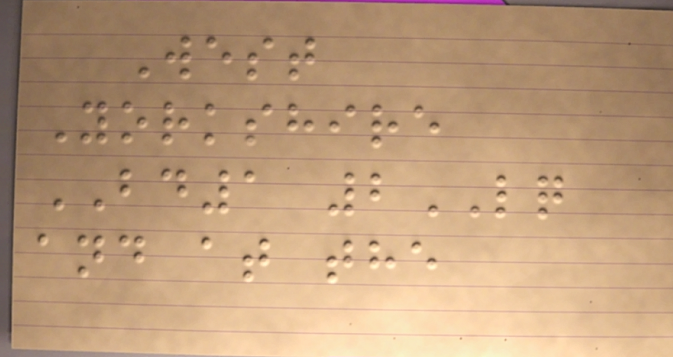West
Yorkshire
BD1 2LQ
and at the
